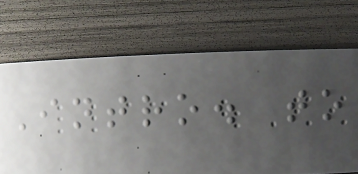Intro. to
